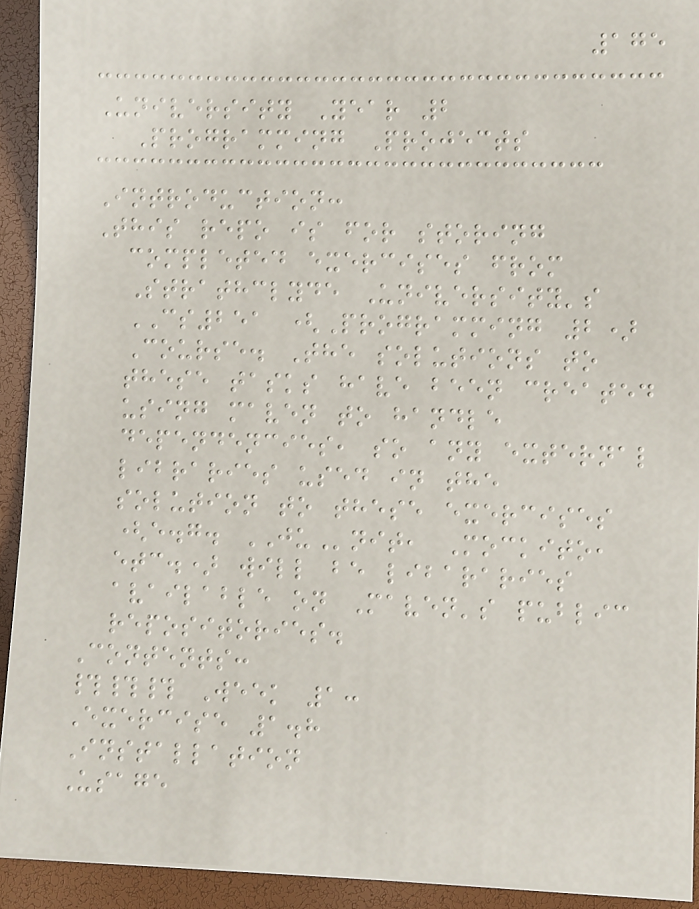175
University Year 2
Programming Projects
Introduction:
This repo is for storing
completed exercises from
Strathclyde University's
CS251 (Programming 2)
Course. The solutions to
these tasks have been created
using maven to handle
dependencies, so any external
libraries used in the
solution to these exercises
(e.g. JUnit, Mockito,
etc.) will be libararies
available on Maven's public
repositories.
Contents:
### Week 1:
Exercise 1.8
Installation
Usage
